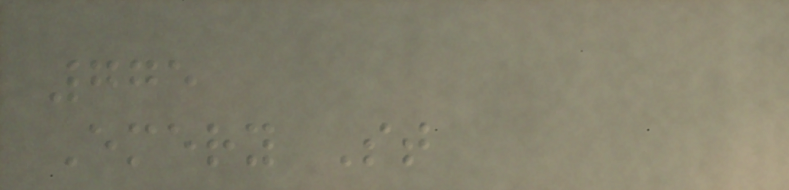775
Emery St
